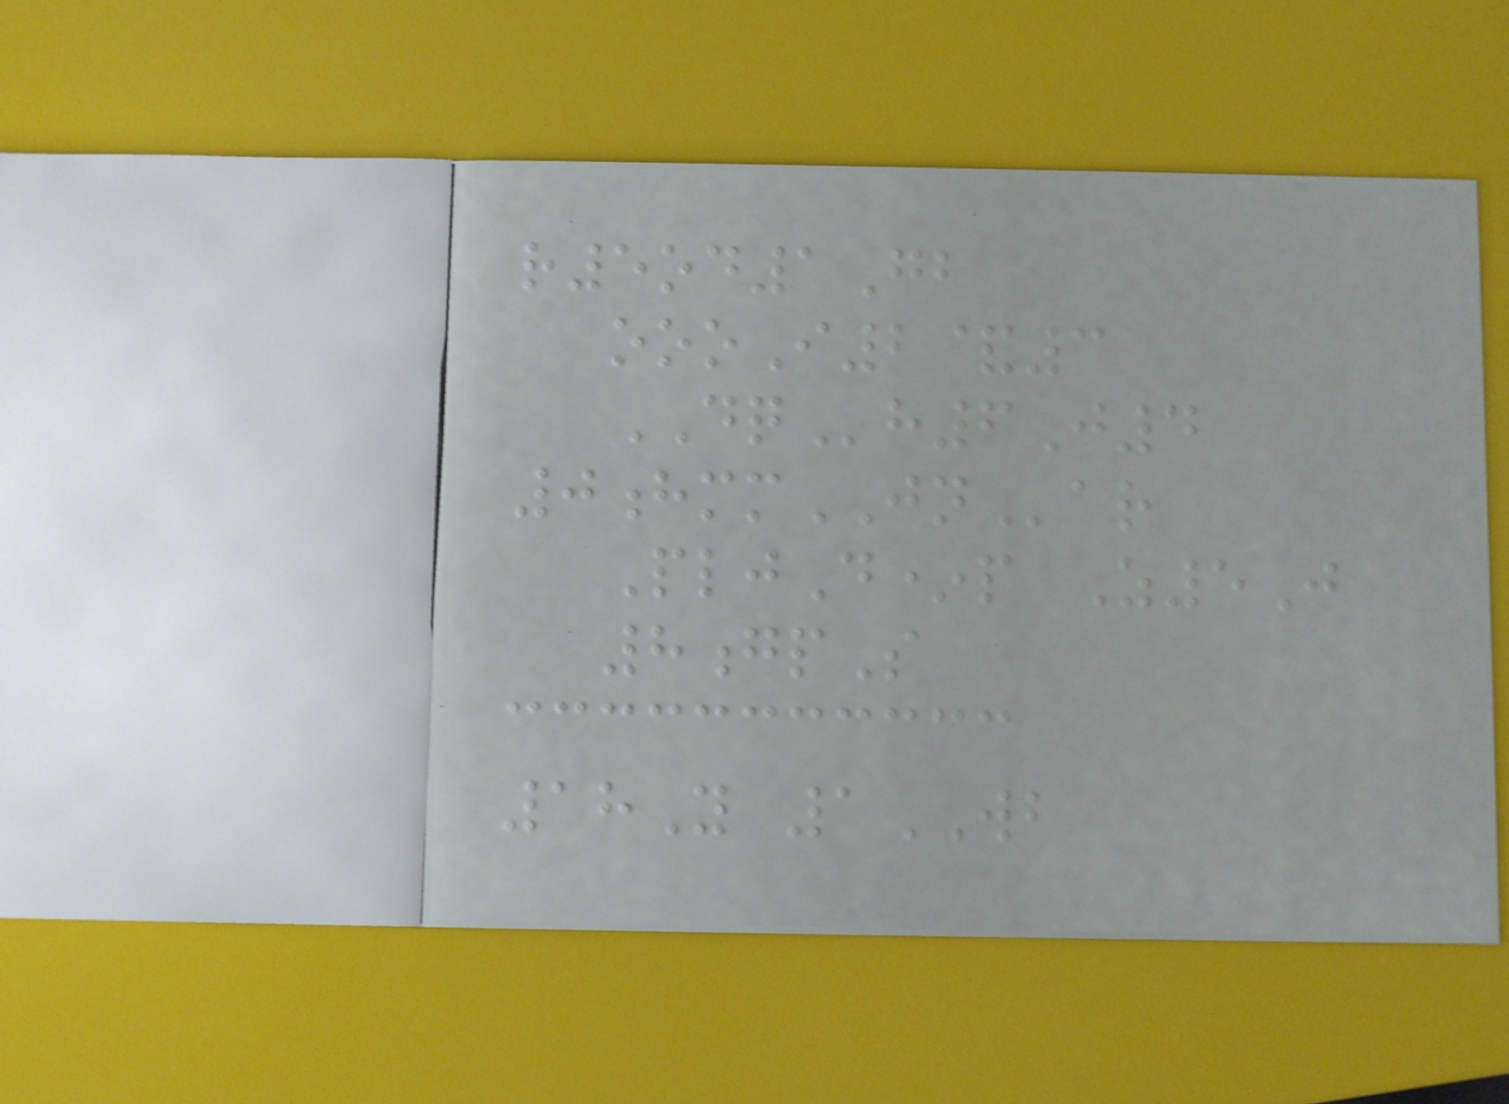r5od1Gb
oooI2&3
DQh6J4
0hmmJNar
PljD*p Z5J
8gpS
18Y 1WB
